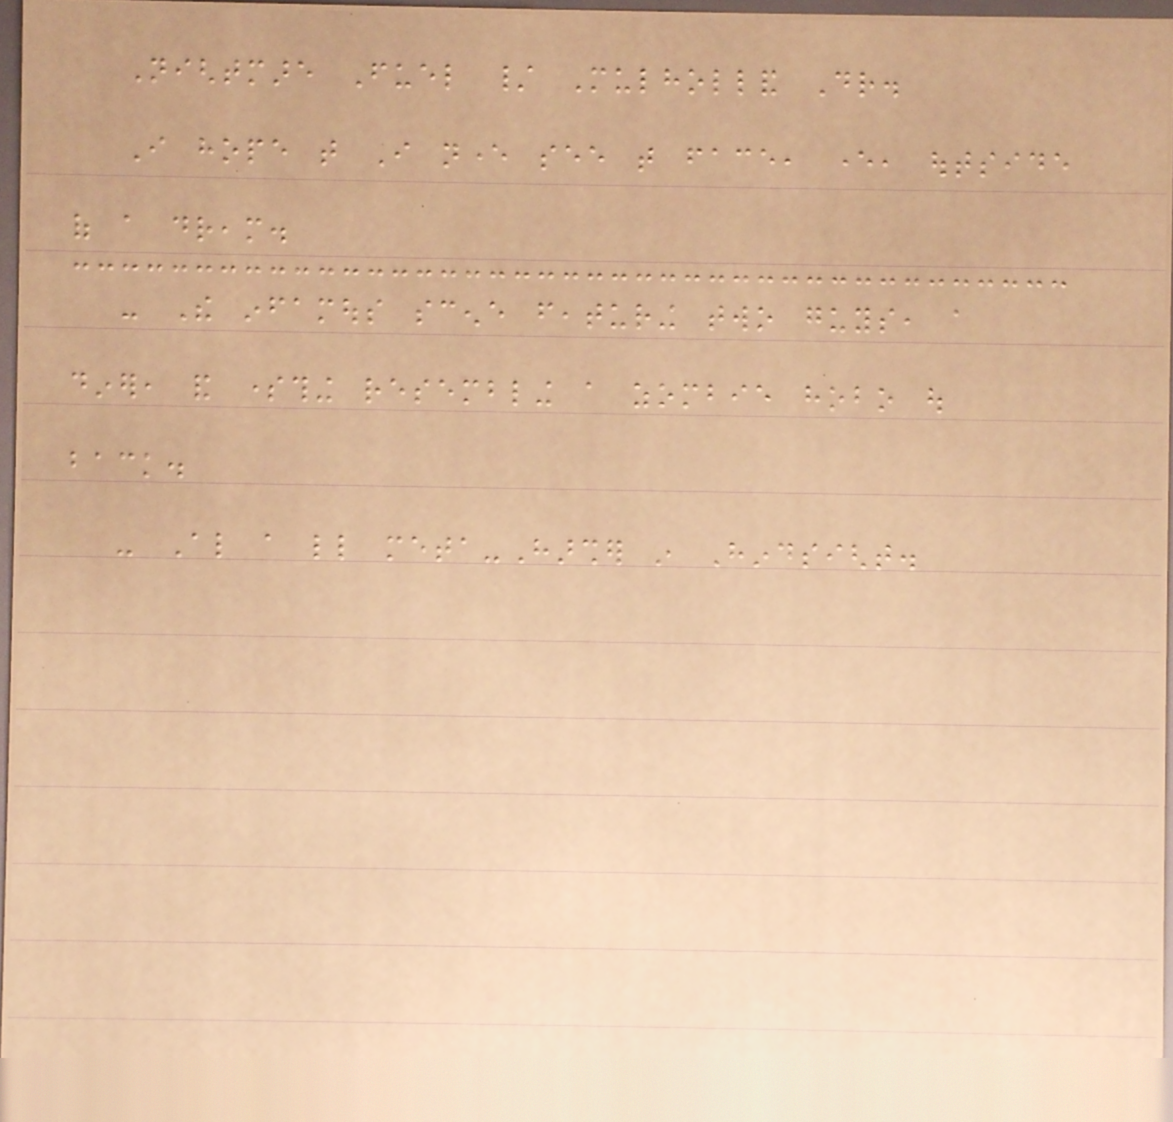Nightmare Fuel / Mulholland Dr.
I hope that I never see that face, ever, outside
of a dream.
- The infamous scene featuring two guys, a
diner, and something resembling a zombie hobo out
back.
- Also a little meta-Harsher in Hindsight.
